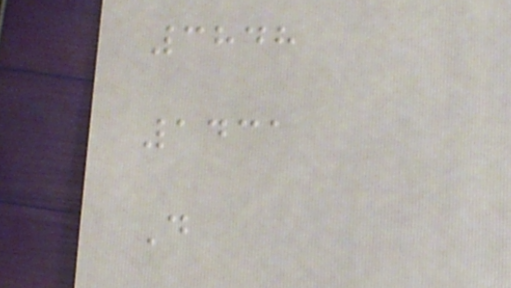3848
1431
D
